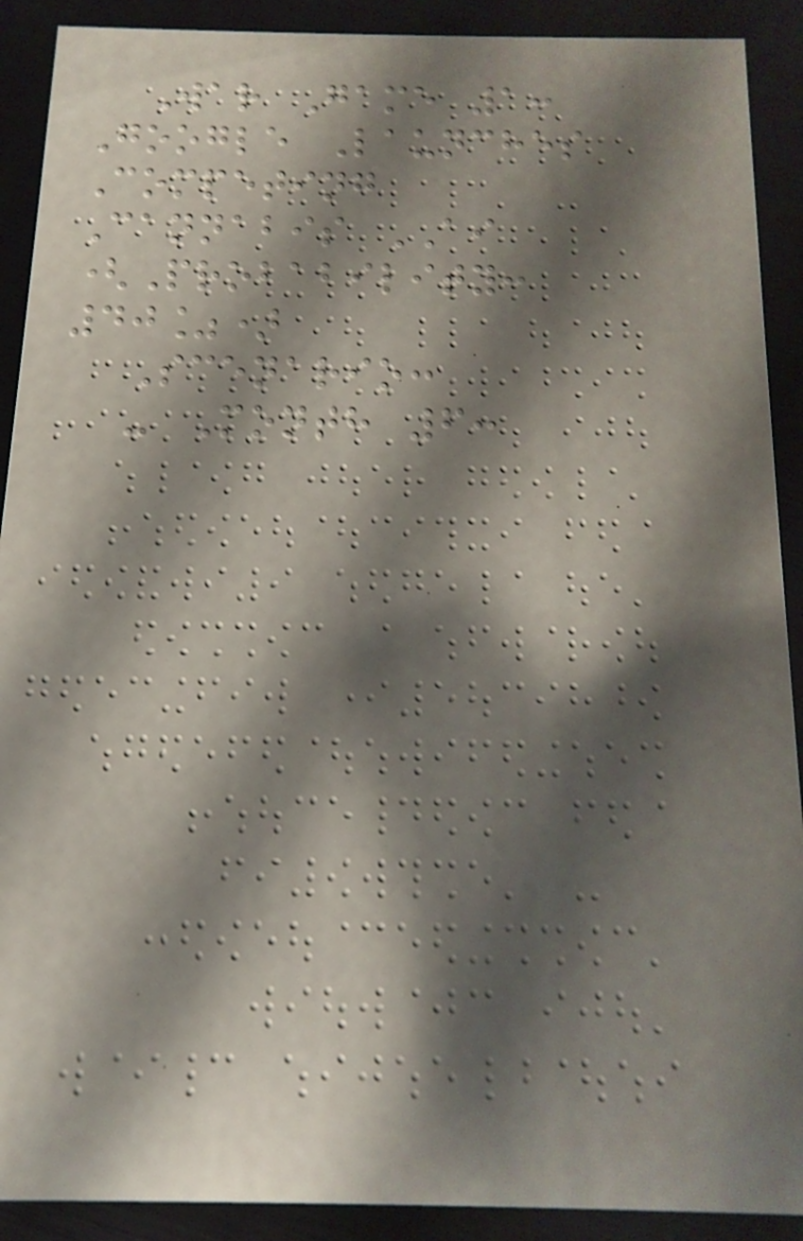War Game 1:
Google Launches
Competing
Cannabis AI
(Probability:
40%)
Scenario:
- Month 6:
